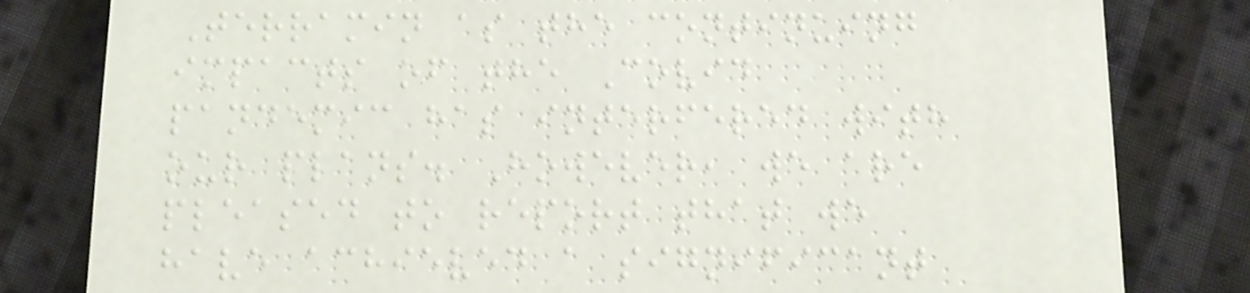Terramin as the continuing
impacts of the Covid
pandemic has interfered with
our plans. However, we are
pleased to report that we
have achieved a significant
